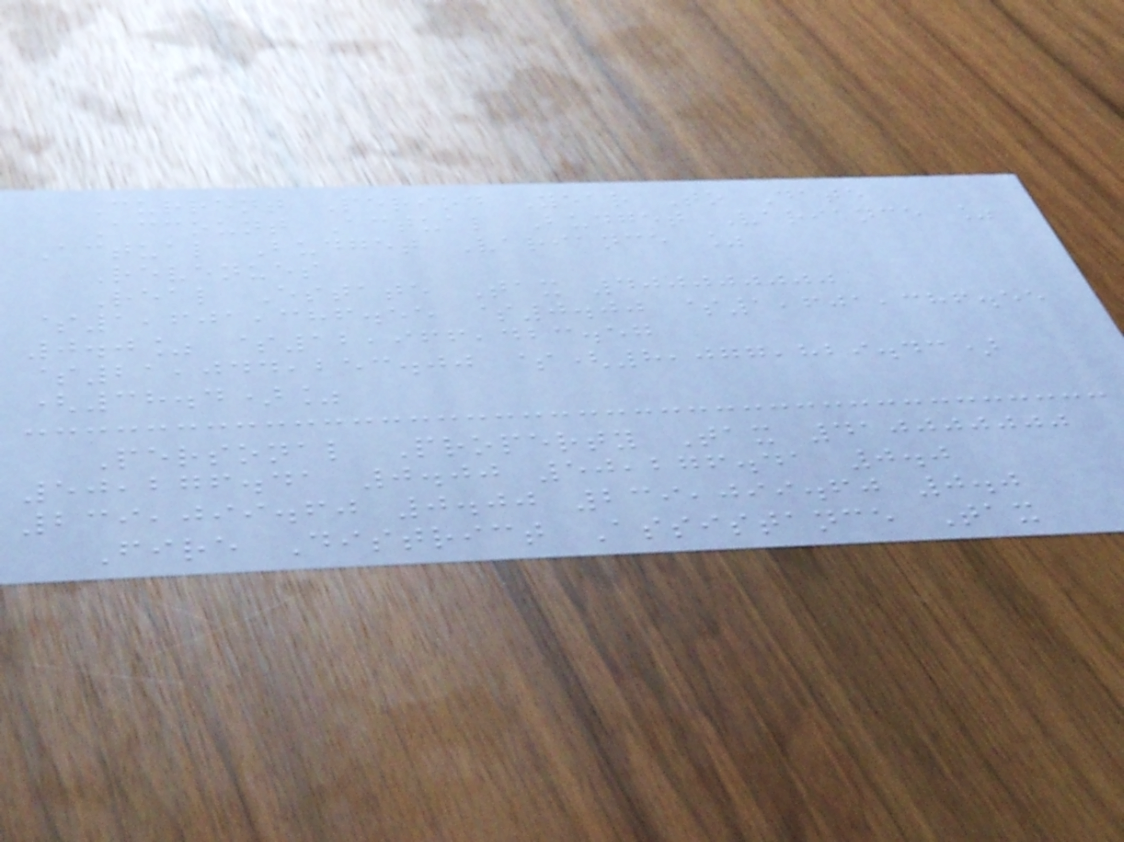Current Period Year To Date
Account Actual Budget Variance %
Actual Budget Variance %
Revenues
Real Estate Tax 400000000
$1,601,386.55 $0.00 $1,601,386.55
0.0% $12,966,423.57
$21,044,253.00 $(8,077,829.43)
(38.4)%
Personal Property Tax 410000000
50,276.41 0.00 50,276.41 0.0
239,099.60 0.00 239,099.60 0.0
Fire District Assistance Tax
